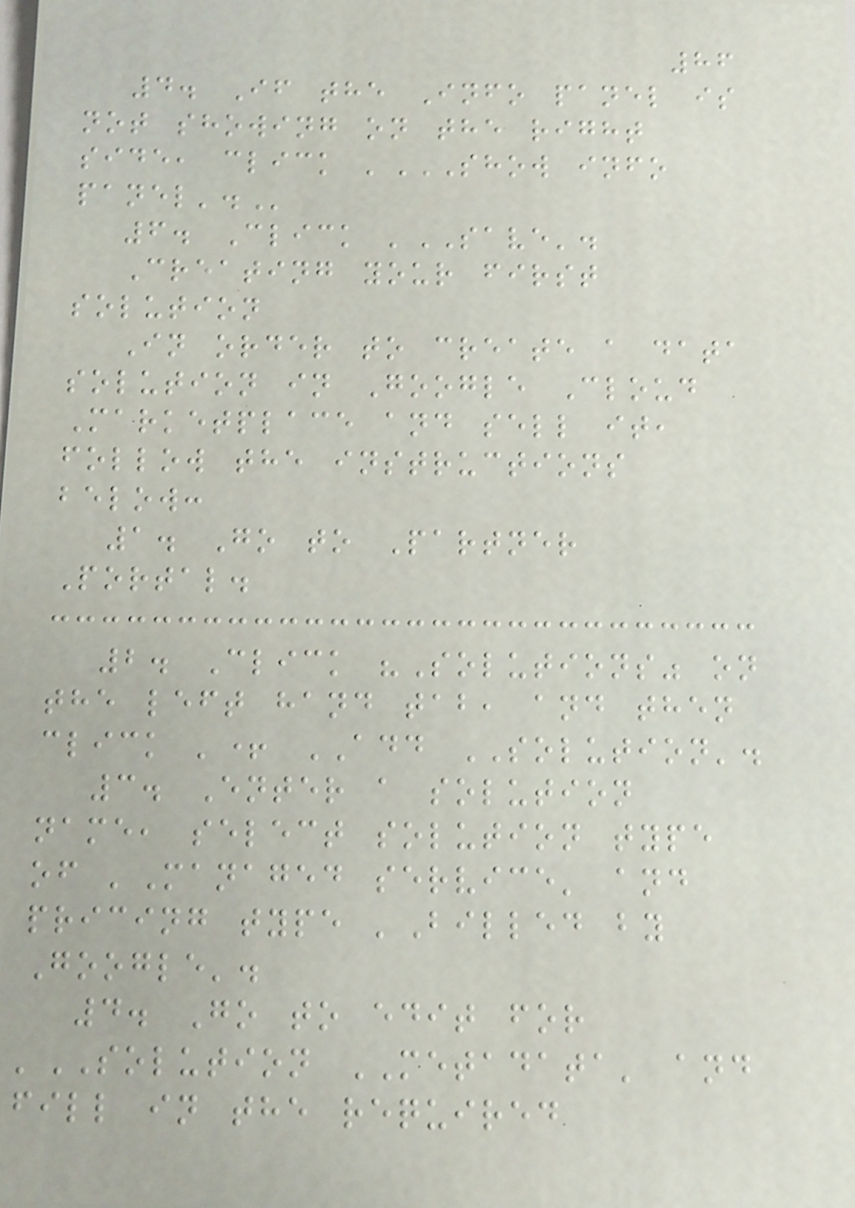86
4. If the Info panel is
not showing on the right
side, click 'SHOW INFO
PANEL'.
6. Click 'SAVE'.
Creating your first
solution
In order to create a data
solution in Google Cloud
Marketplace and sell it,
follow the instructions
below:
1. Go to Partner
Portal.
2. Click "Solutions" on
the left hand tab, and then
click '+ ADD SOLUTION'.
3. Enter a solution
name, select solution type
of 'Managed service' and
pricing type 'Billed by
Google'.
4. Go to edit for
'SOLUTION METADATA' and
fill in the required
